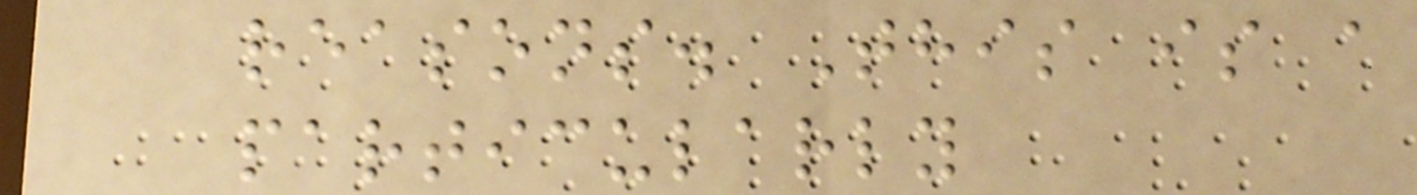reasons. This is a
particularly
